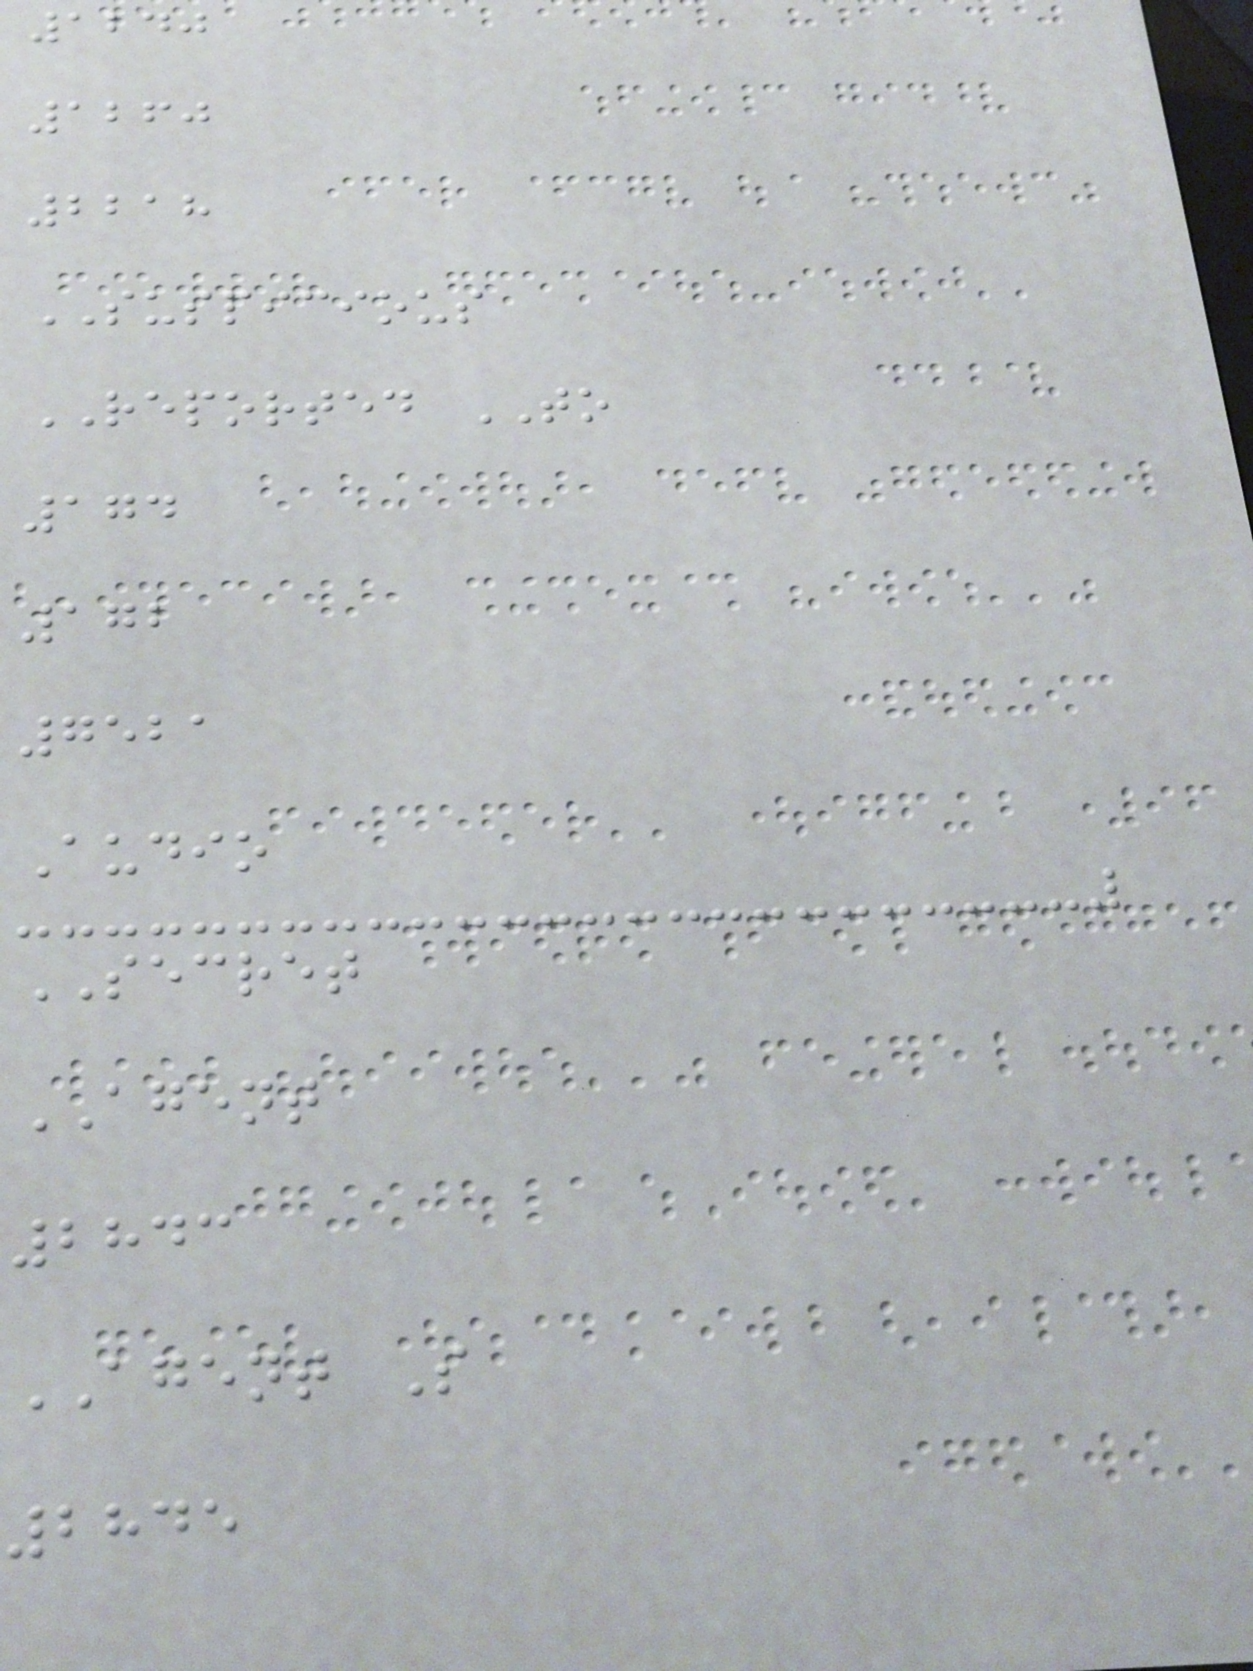1240
1260
2218
SUSPICIOUS
REPORTED TO
174
172
7521
Audio
SECRET
AGENT
2843
AGENT S
2845
